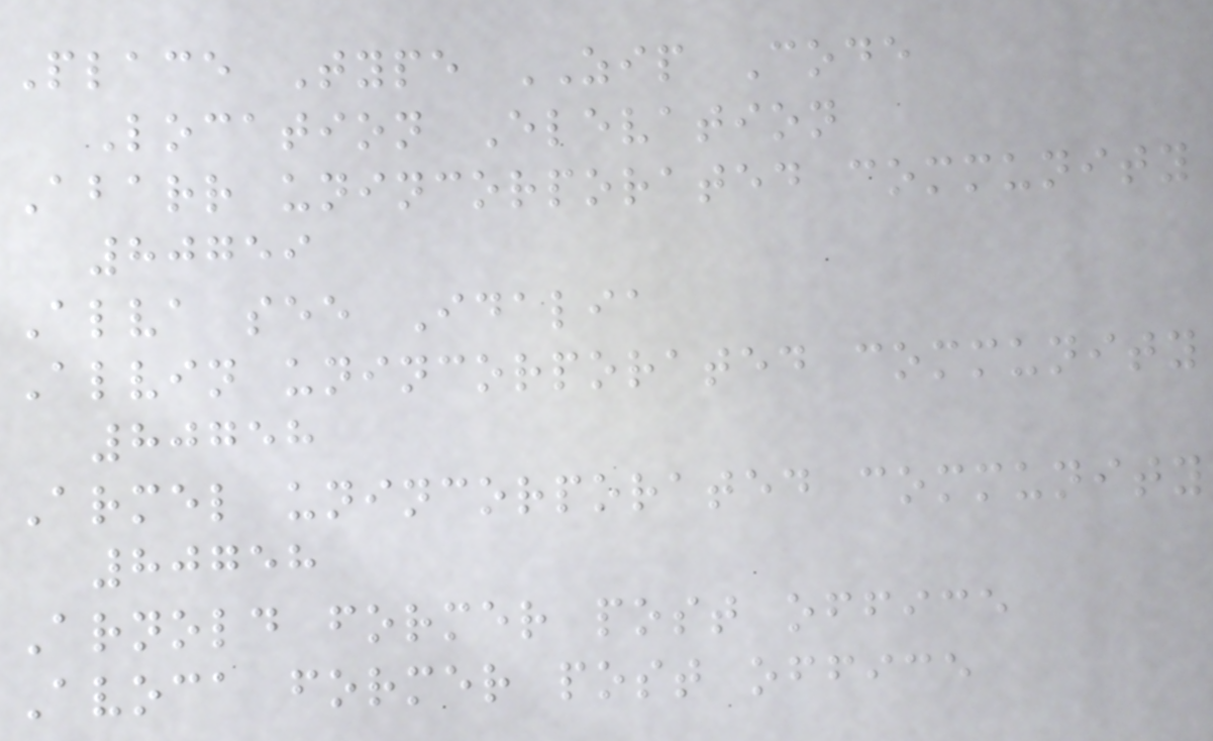Place Type ZIP Code
Location Elevation
Abarr unincorporated community
80759
Alva see Idalia
Alvin unincorporated community
80758
Armel unincorporated community
80758
Arnold former post office
Avoca former post office
